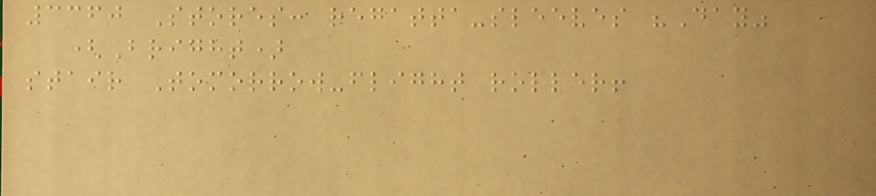3360 Stores: regatta-sleeves "Day"
(Bright)
stair Tomorrow-flight roller!
